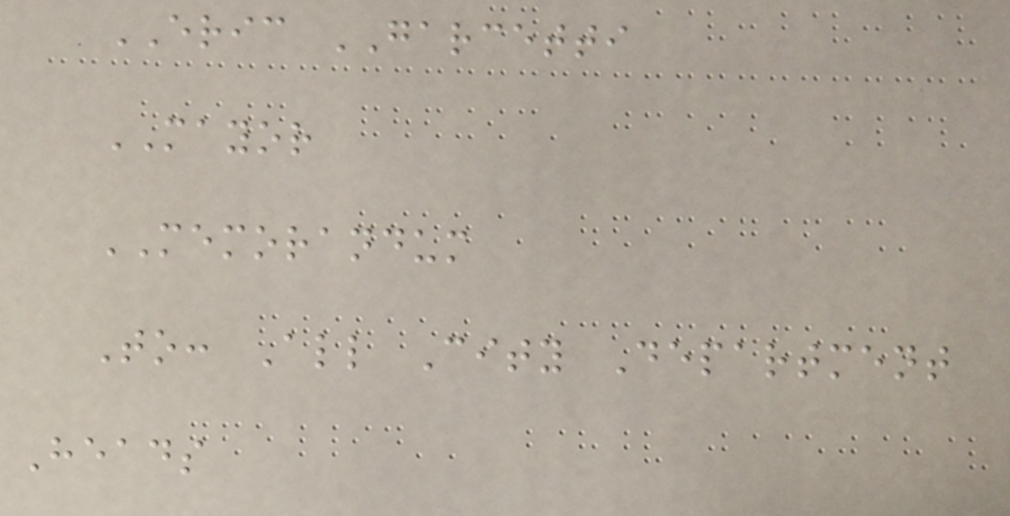ERIC GARCETTI
MAYOR
MEMORANDUM
To: All City Department
Heads
